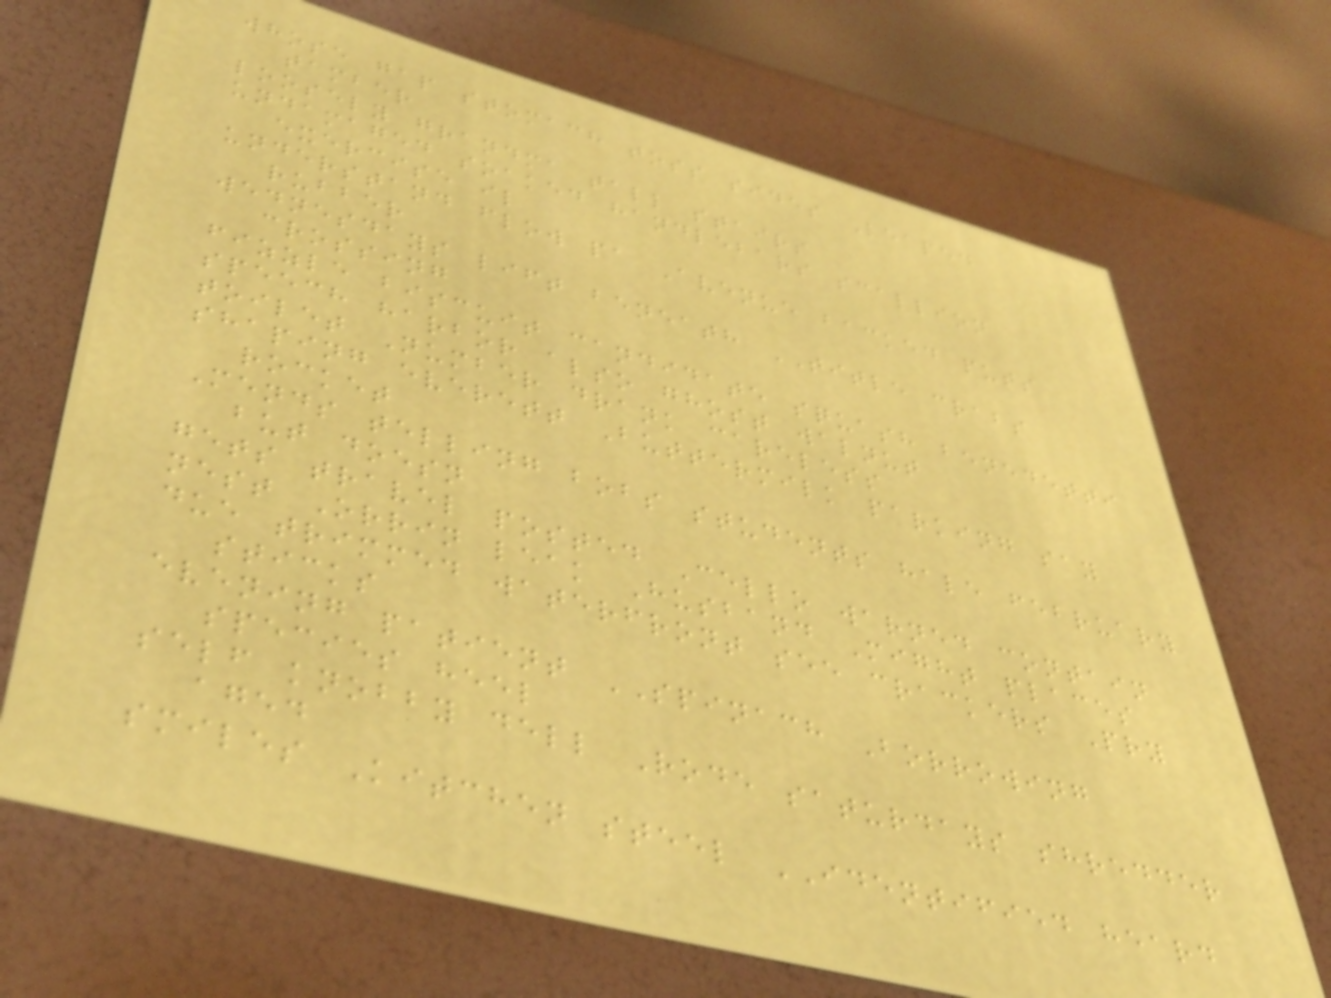whose gap stomach toss sides Leaped
tamber
loosely grandma tall stairs
undamaged soaked handlebars scallion
exercise il
understand flow pa Avenue backed puts
rubber
wednesdays lift beneath TITLE crabs
crossing
fizzle biscuit candidate squash benedetti
speech harbor also ghost walnut
toilet Number drank careless
shaping everett Buttermilk parking say
rocket
Mends telling bobs students hale february
but doesn
gets travel posted Cello warned contain
nest Orrin leak Husband Might places
due trimmed waterfront see crackers Pry
sticks
evening patient SPINACH Borrowing
species heel
self knobby dell Rode saturdays shredder
aged
smiles Kitchen steel IDENTIFIED heard
